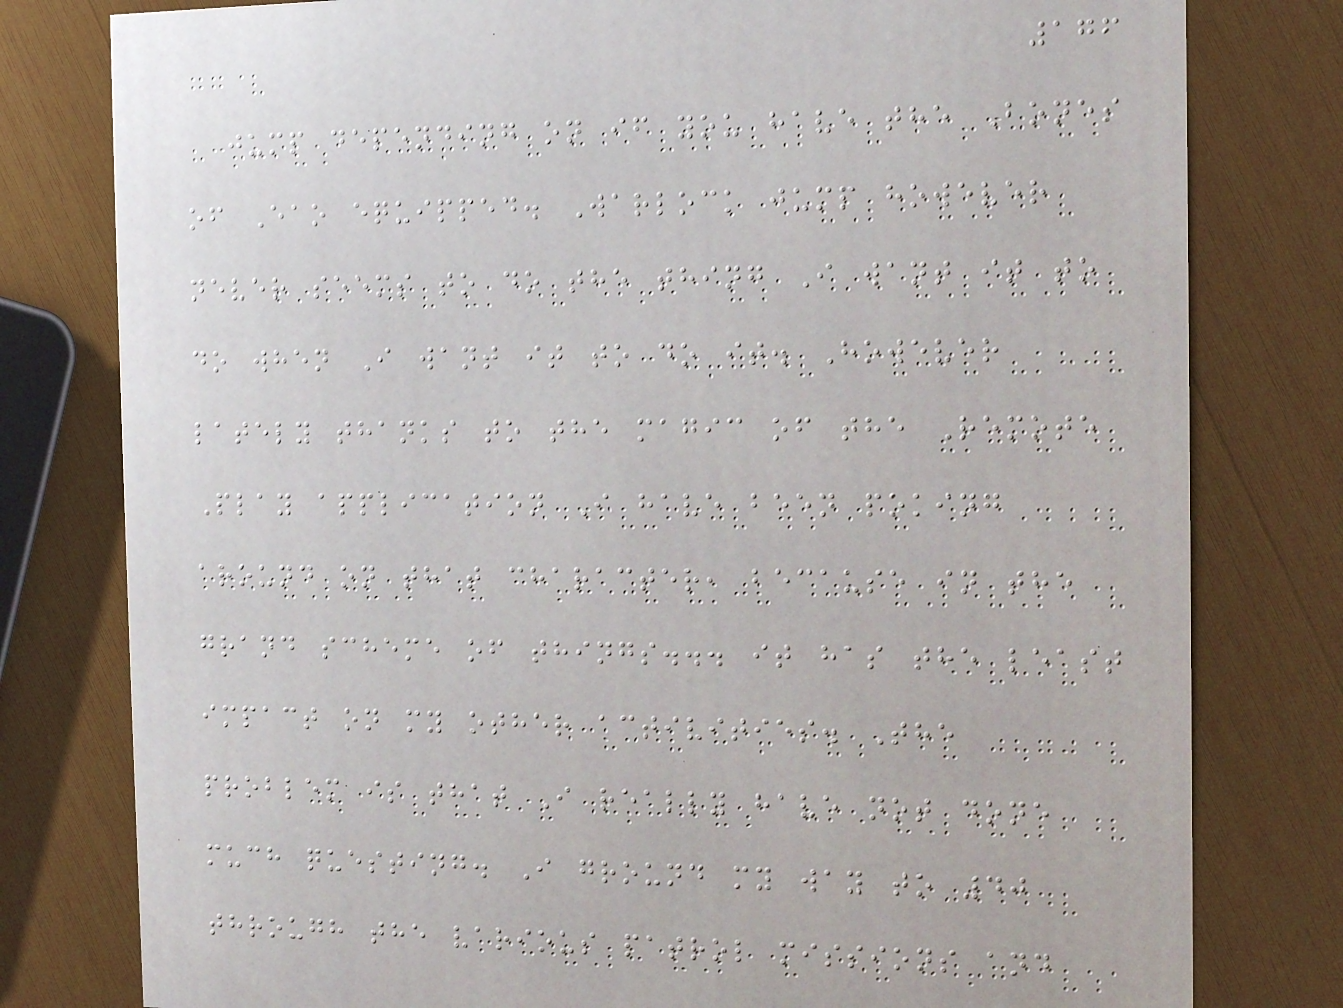176
jump depending on if you have the Bones
of Eao equipped. Warlock jump however
never seems to do the thing I want it to
do when I want it to do it. However
lately thanks to the magic of the Remote
Play application I have been poking
around on that character, because in the
grand scheme of things... it has the least
impact on my other activities. The
problem is that I really have not done
much questing. I ground my way to 40
through the various patrol missions and
